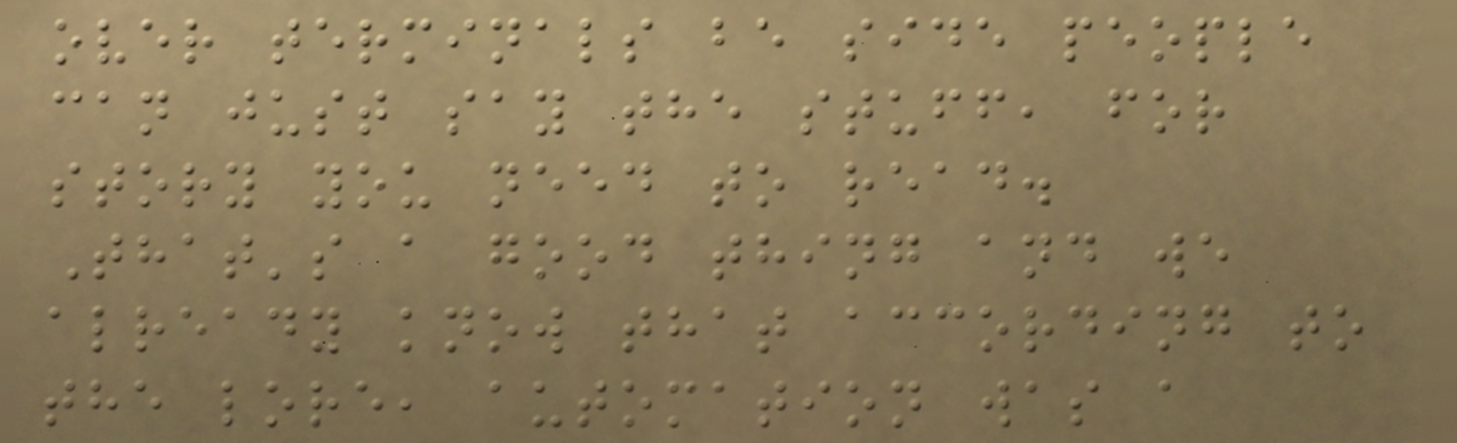over terminals be side people
can just say the stuff, for
story you need to read.
That's a good thing and we
already know that according to
the lore, automation was a
